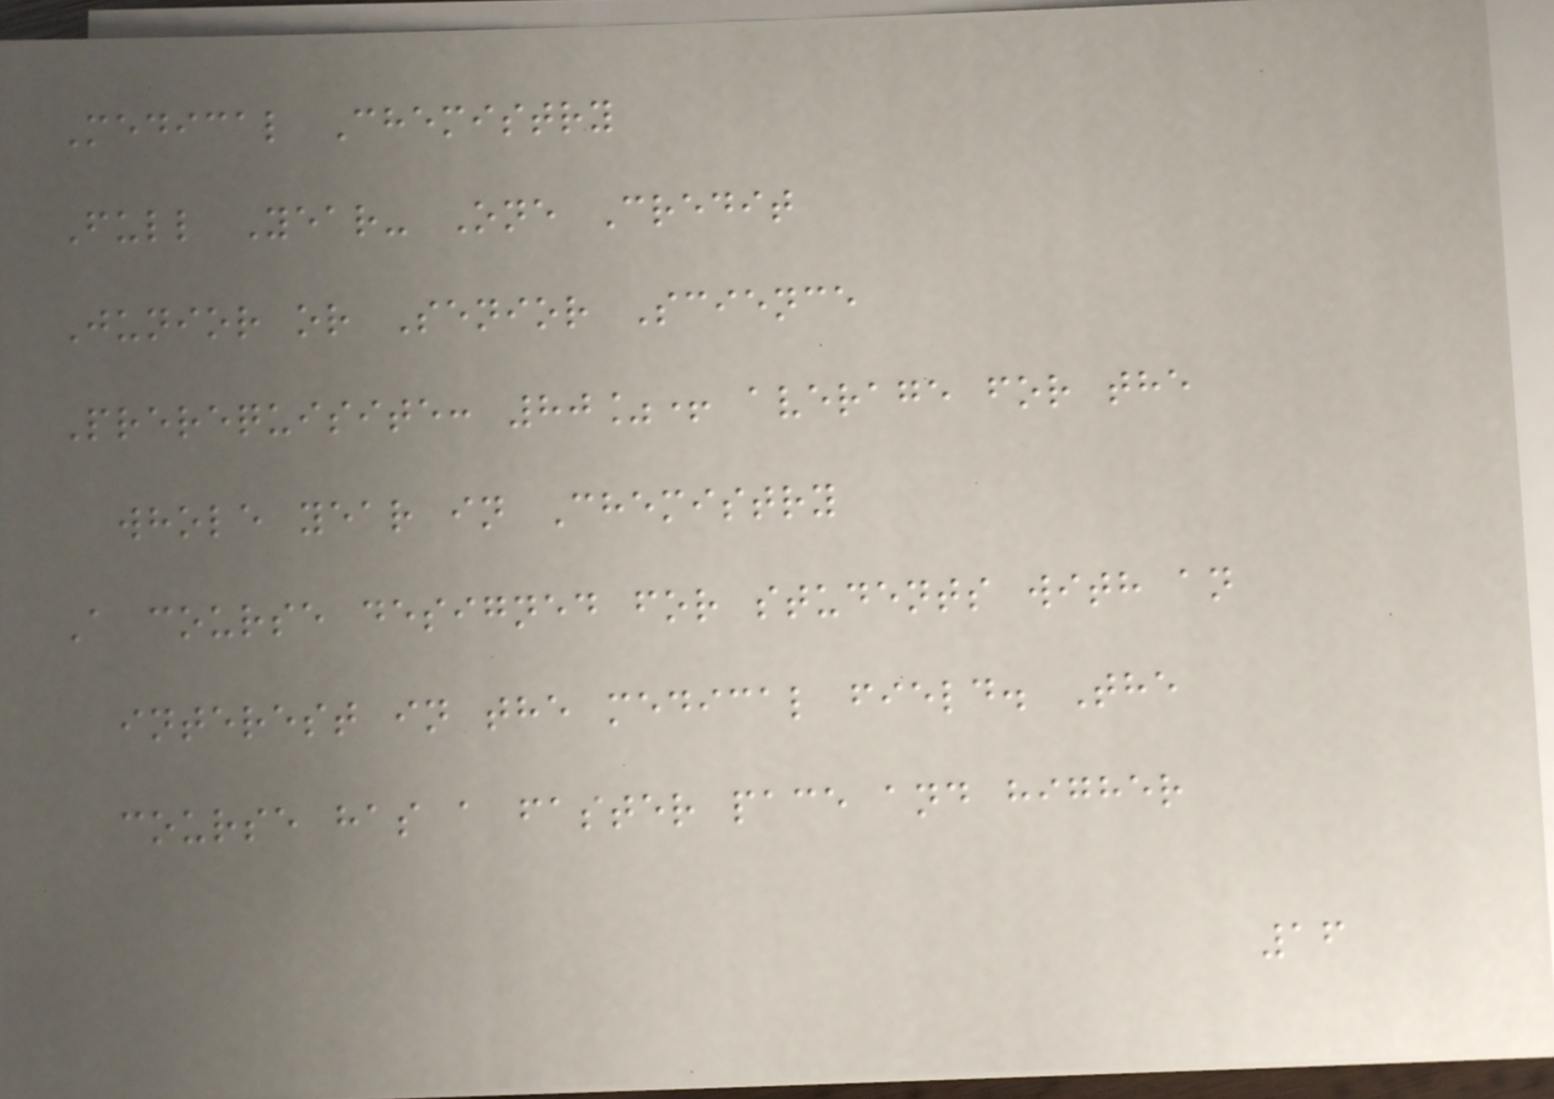Medical Chemistry
Full Year- One Credit
Junior or Senior Science
Prerequisite: 80%+ average for the
whole year in Chemistry
A course designed for students with an
interest in the medical field. The
course has a faster pace and higher
16
